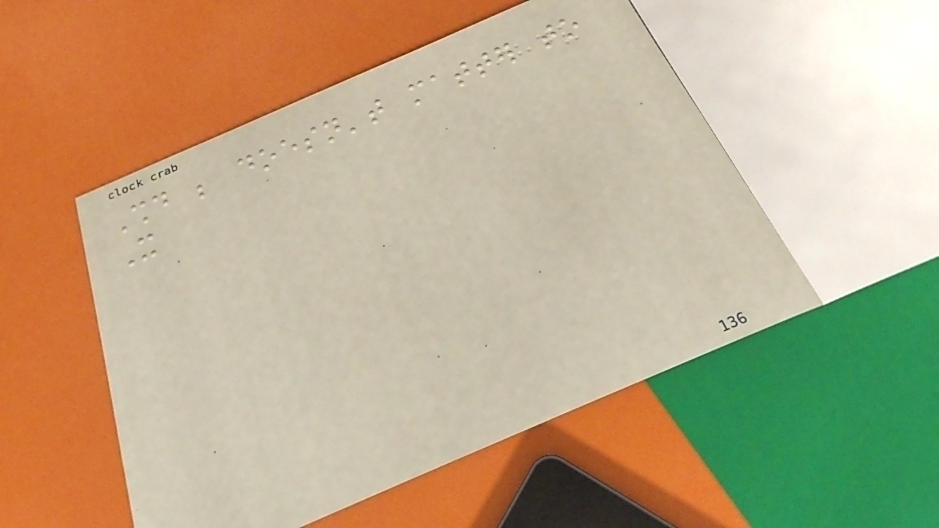Should be doesn't matter to
It
